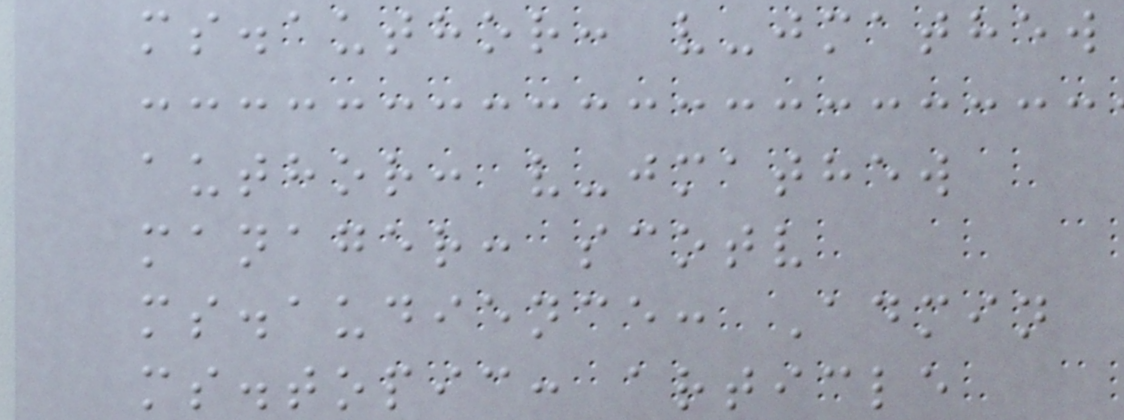ms.author: v-jmathew
author: v-jmathew
manager: scotv
ms.audience: Admin
ms.topic: article
